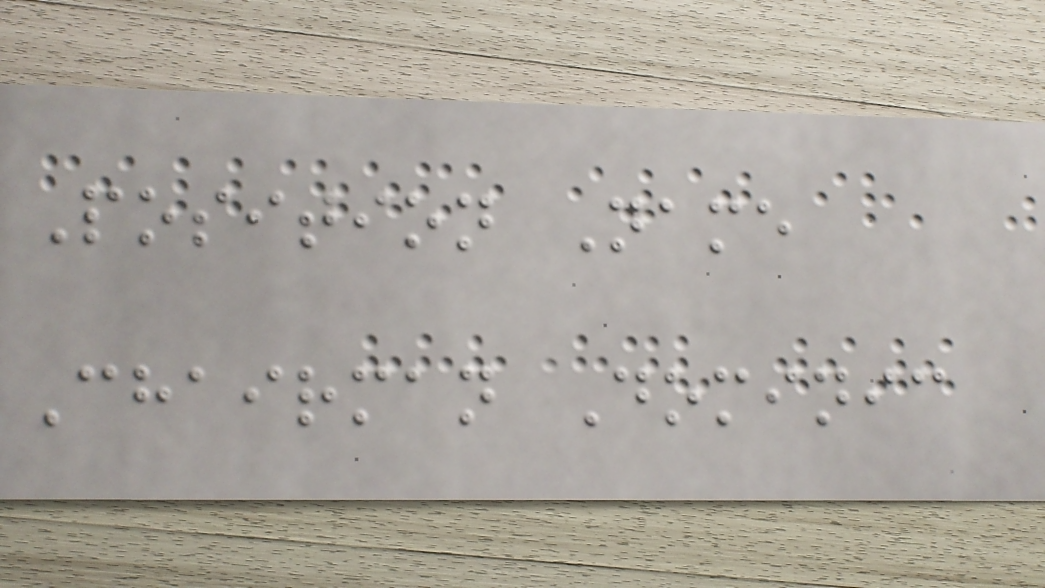Position Name
Chairman Dominic
